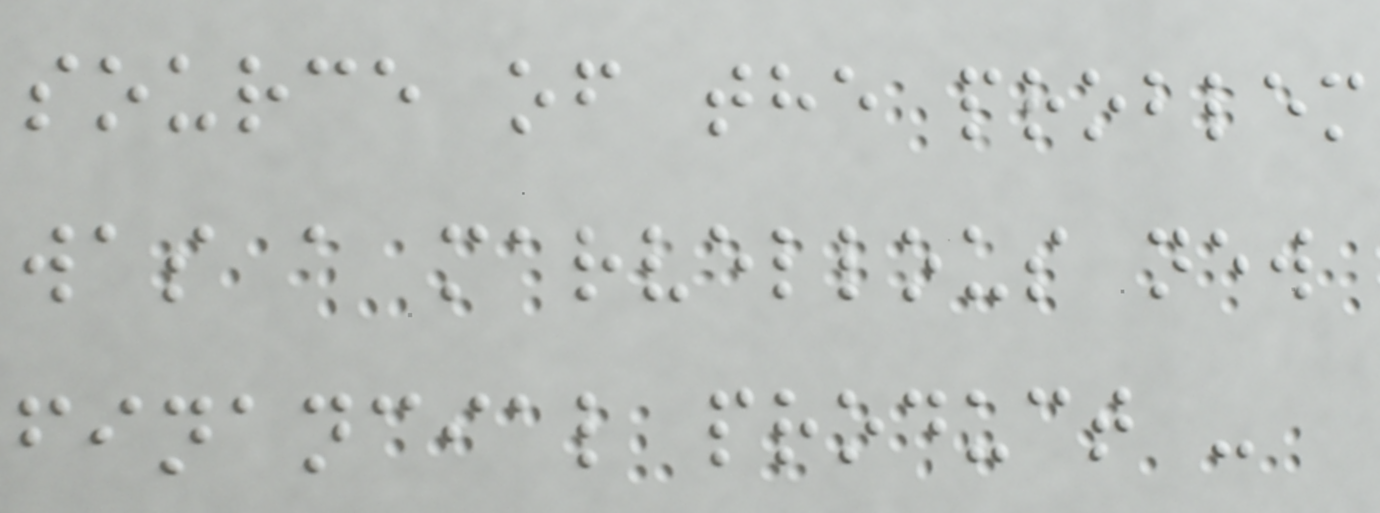source of the problem
was a marvellous new
financial product -
